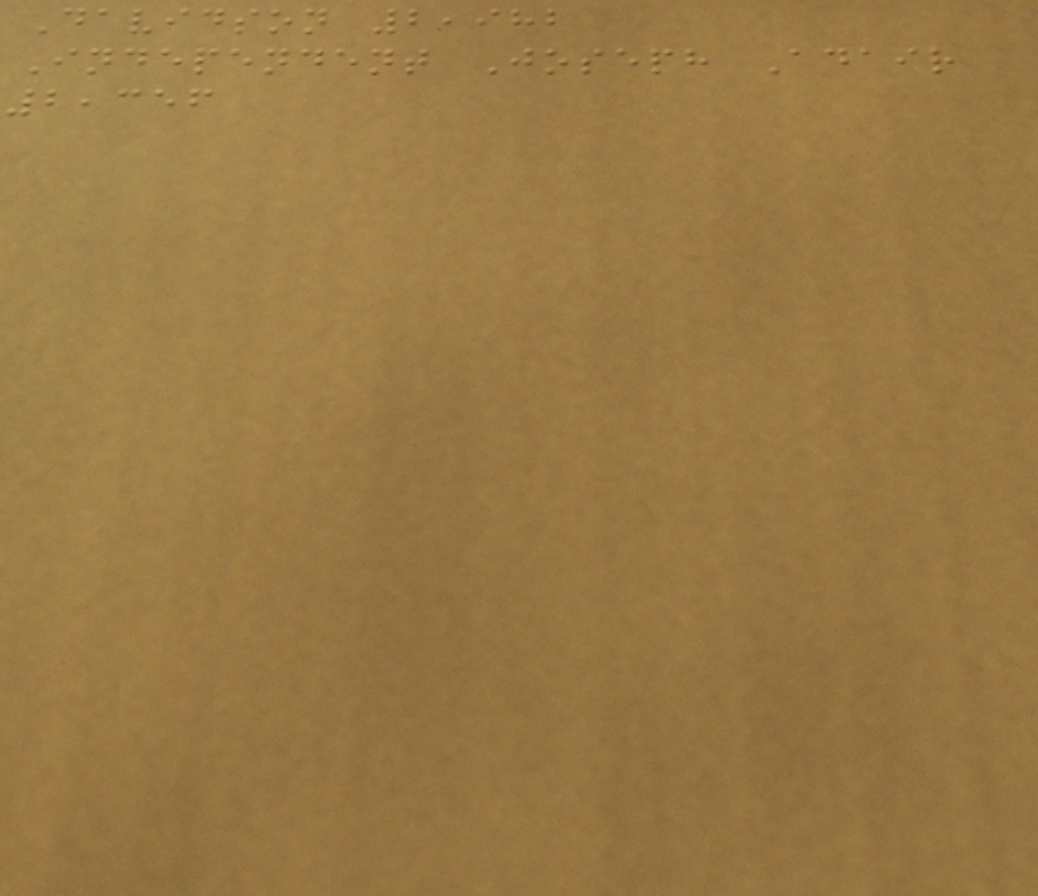Davidson 2,982
Independent Joseph Adair
2,356
